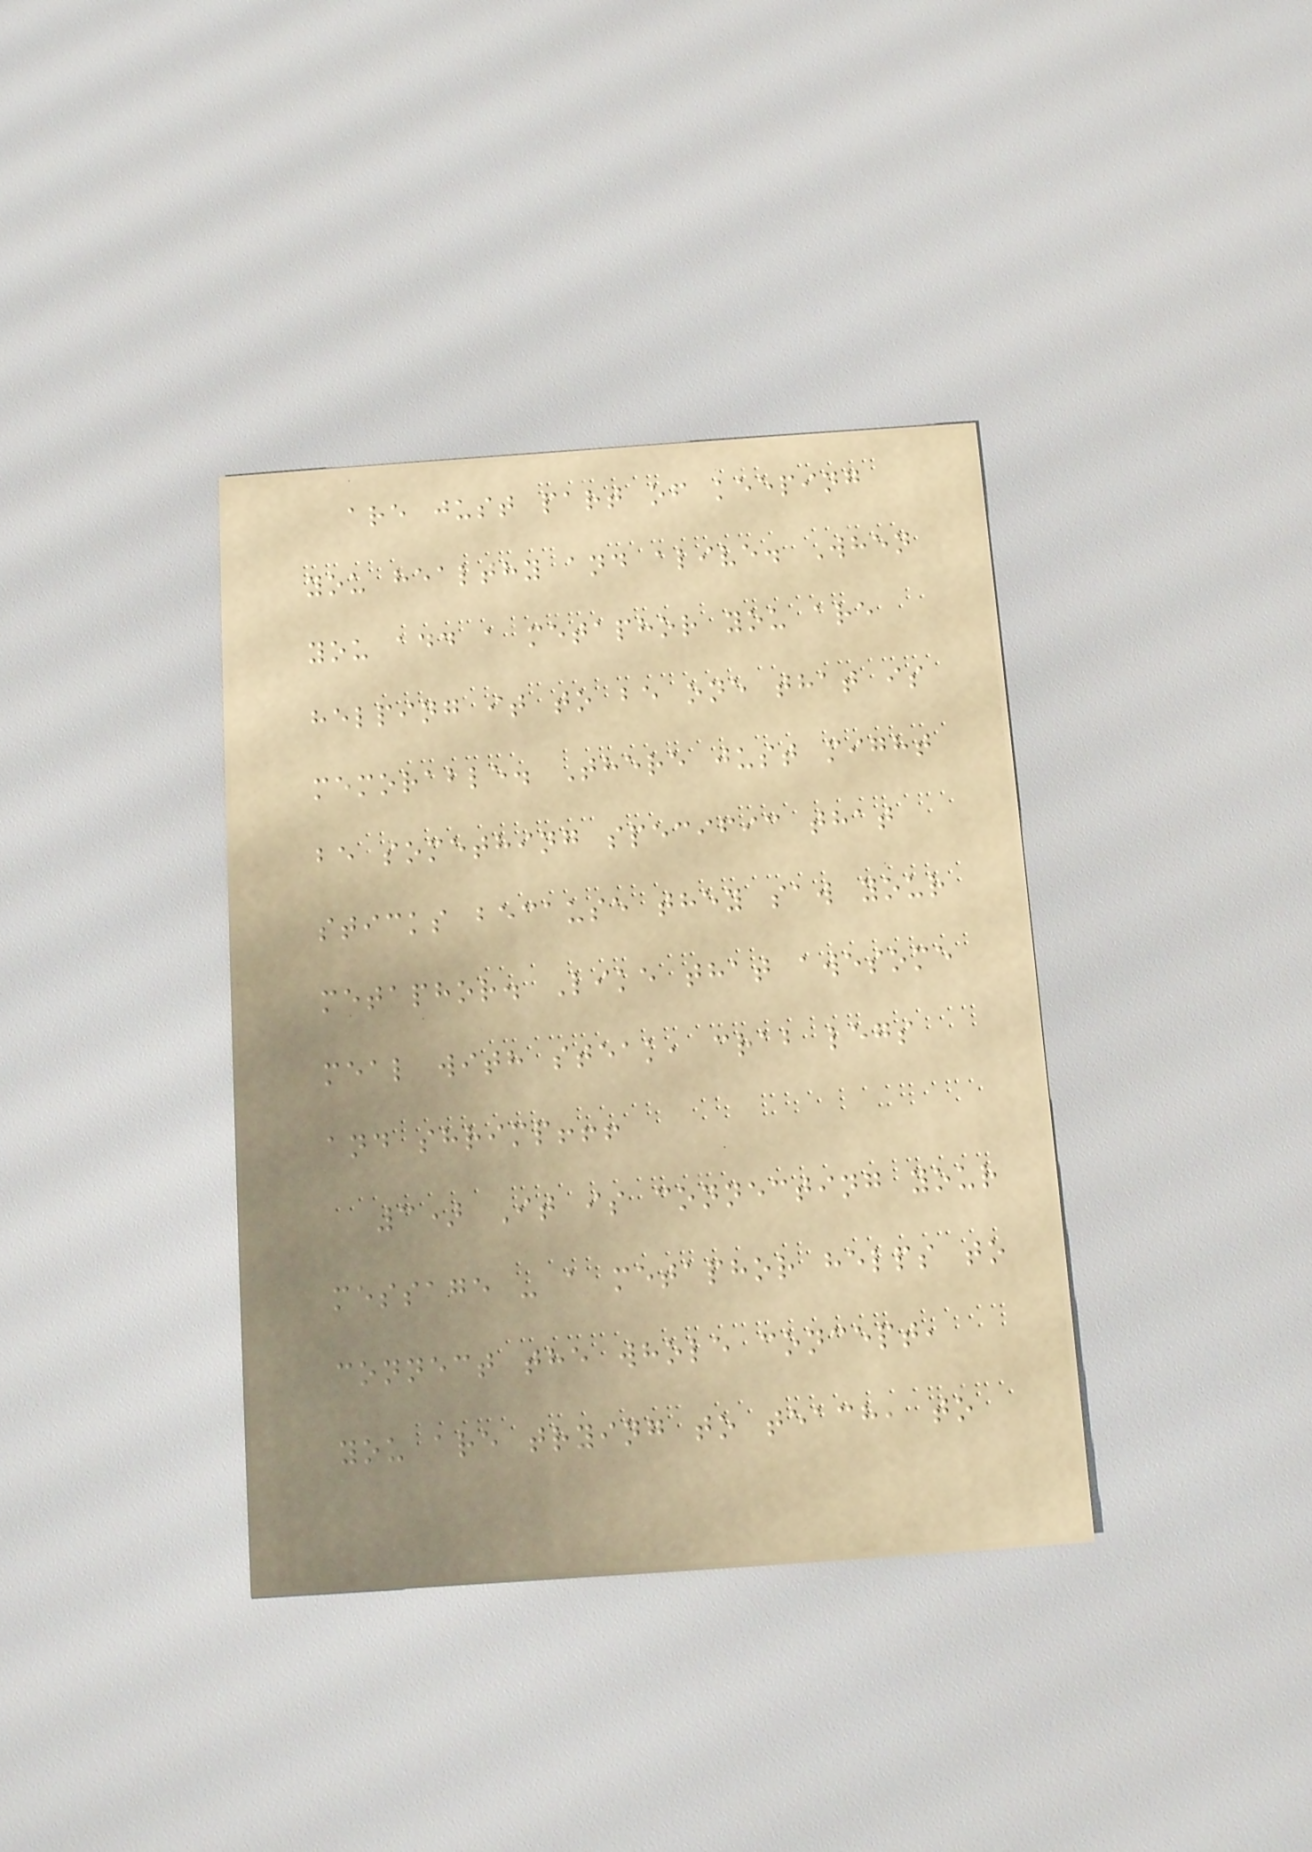are just part of keeping
you healthy and alive. When
you add a metaphor you are
helping it to be one that is
memorable. There just might
be something specific that
sticks because they saw your
metaphor. Like that awesome
meal with steak, crab legs
and shrimp!!!
3) It is connecting your
message - a metaphor helps to
connect the whole concept,
you are trying to teach, to
